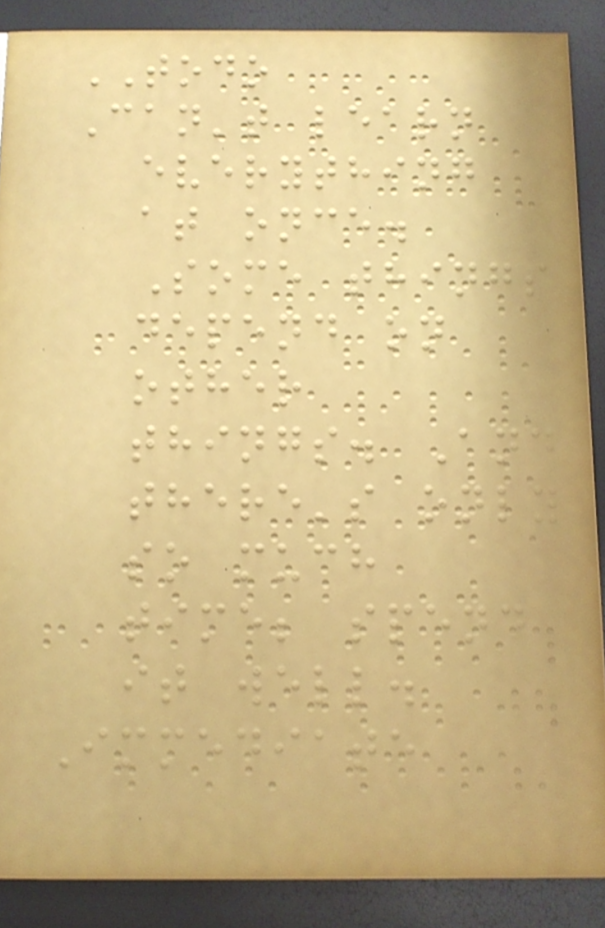TODO
Can't learn
everything
at once.
Some things
depend on
other
things. And
there's only
so much
time; spend
it well.
Immediate
